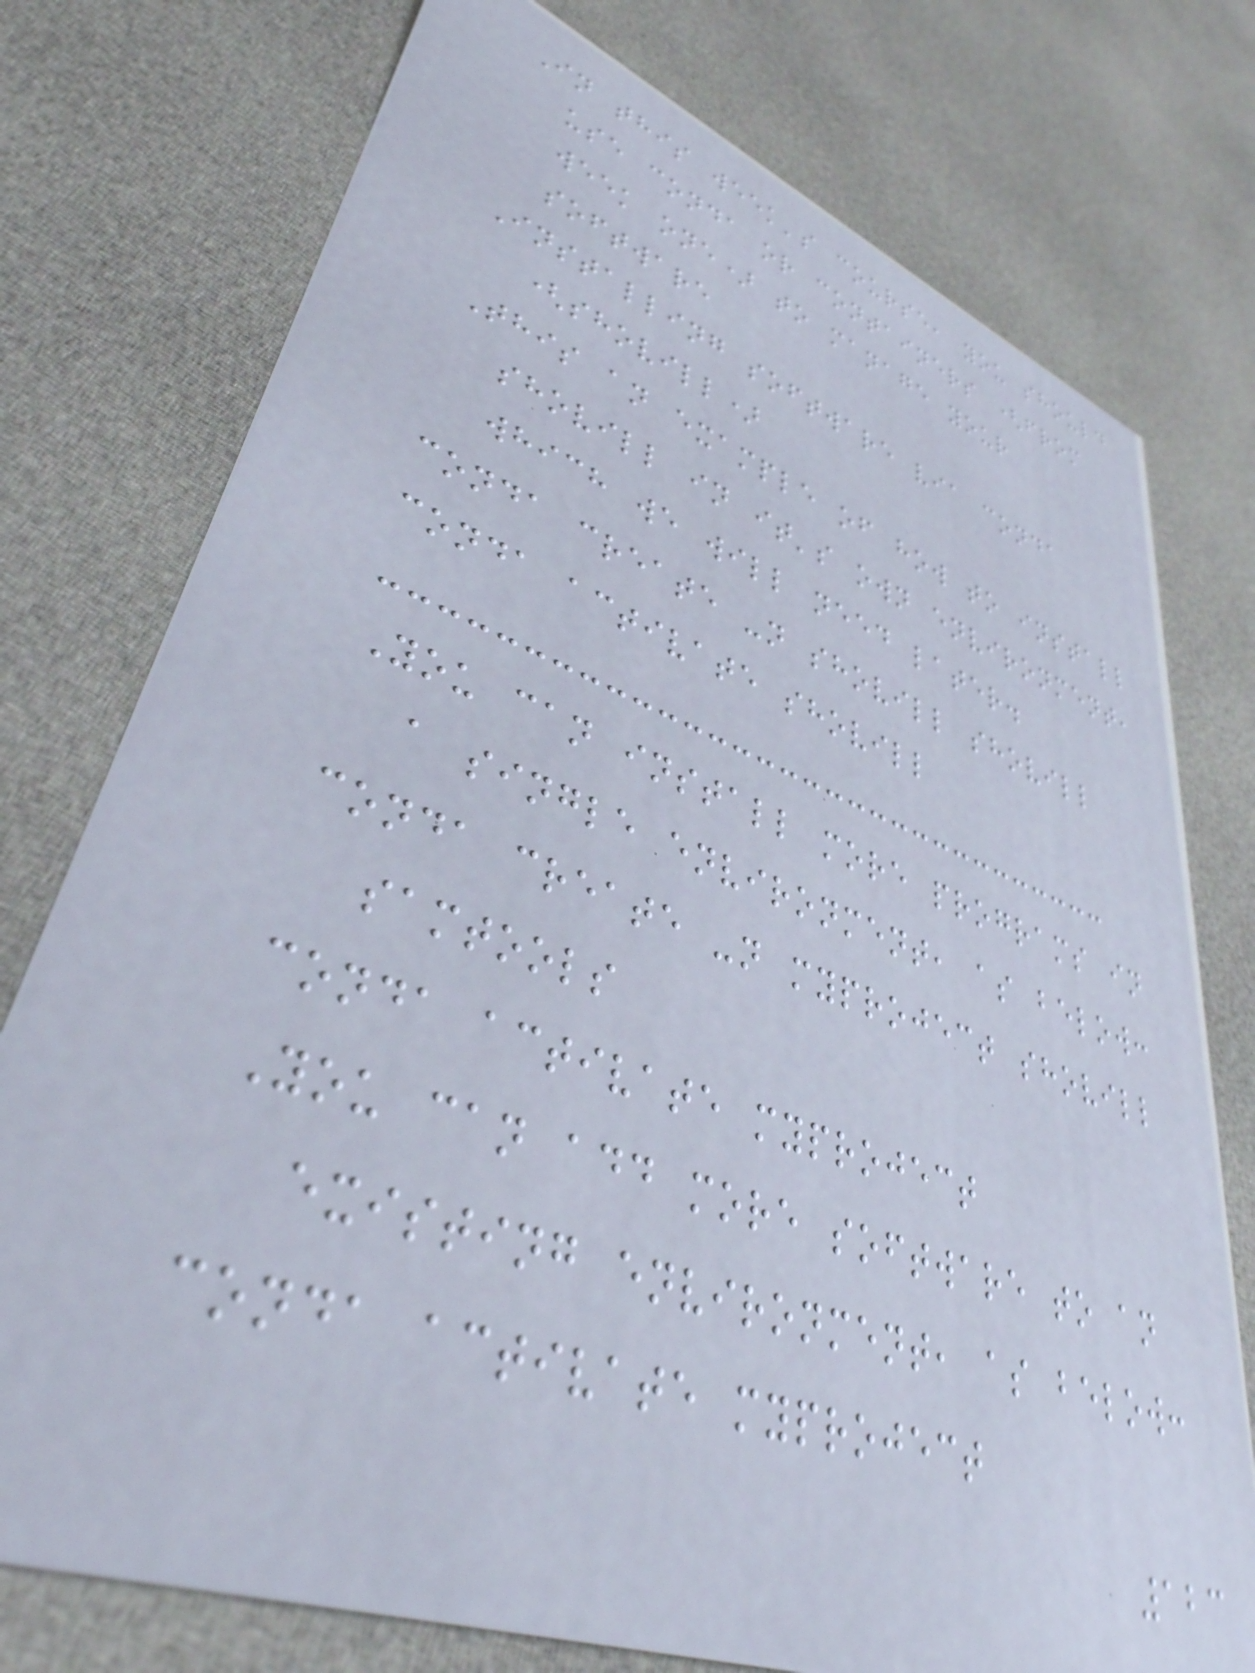In this week's course, you should
use conda or containers (from
week one) to manage your
software
Installing software via conda
(shovill)
This an example of how to install
shovill in it's own environment,
which we will need later.
conda create -n shovill shovill
conda activate shovill
You can install more programs in
a single environment, as below:
conda create -n myproject shovill
samtools
conda activate myproject
You can add more software to an
existing environment, as below:
conda activate myproject
123
